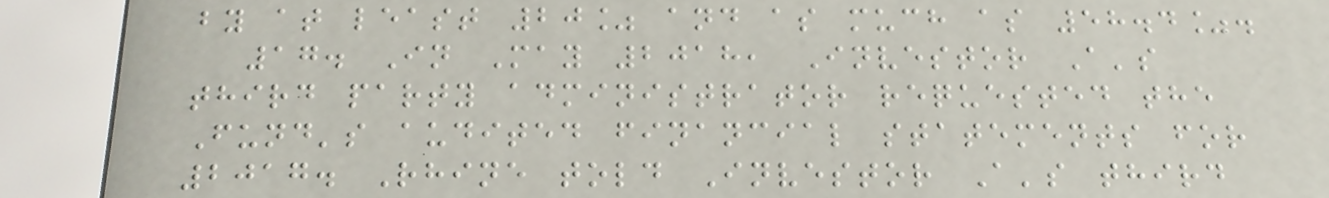by at least 20% and as much as 58.4%.
17. In May 2018, Investor A's
third party administrator requested the
Fund's audited financial statements for
2017. Rhine told Investor A's third
